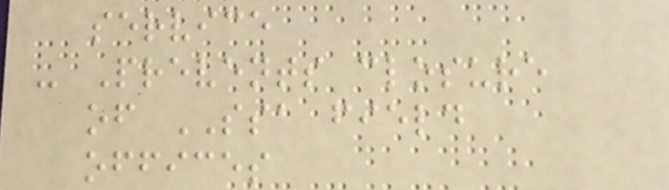service
- Prevents closure
of SSA field
offices
